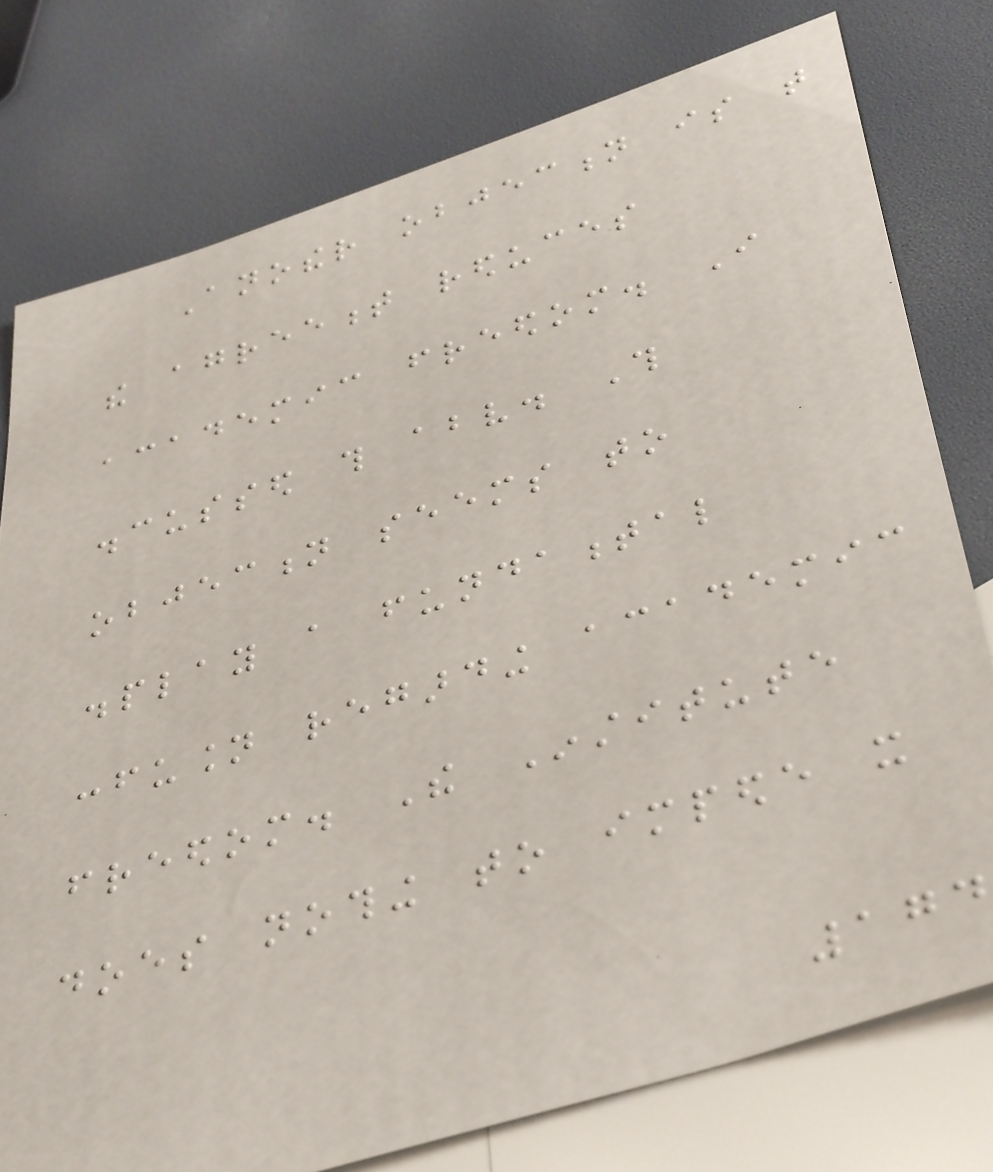Another objection is that
the agreement reduces
academic freedom. I
discussed this above. This
objection seems to
display a fundamental
confusion regarding academic
freedom. The Institute
does nothing to impede it
174
